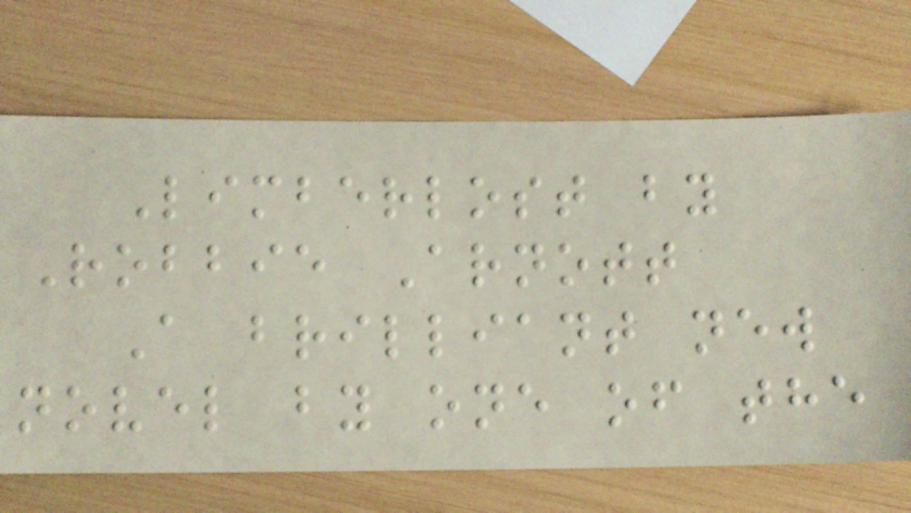Limberlost by
Robbie Arnott
A brilliant new
novel by one of the
